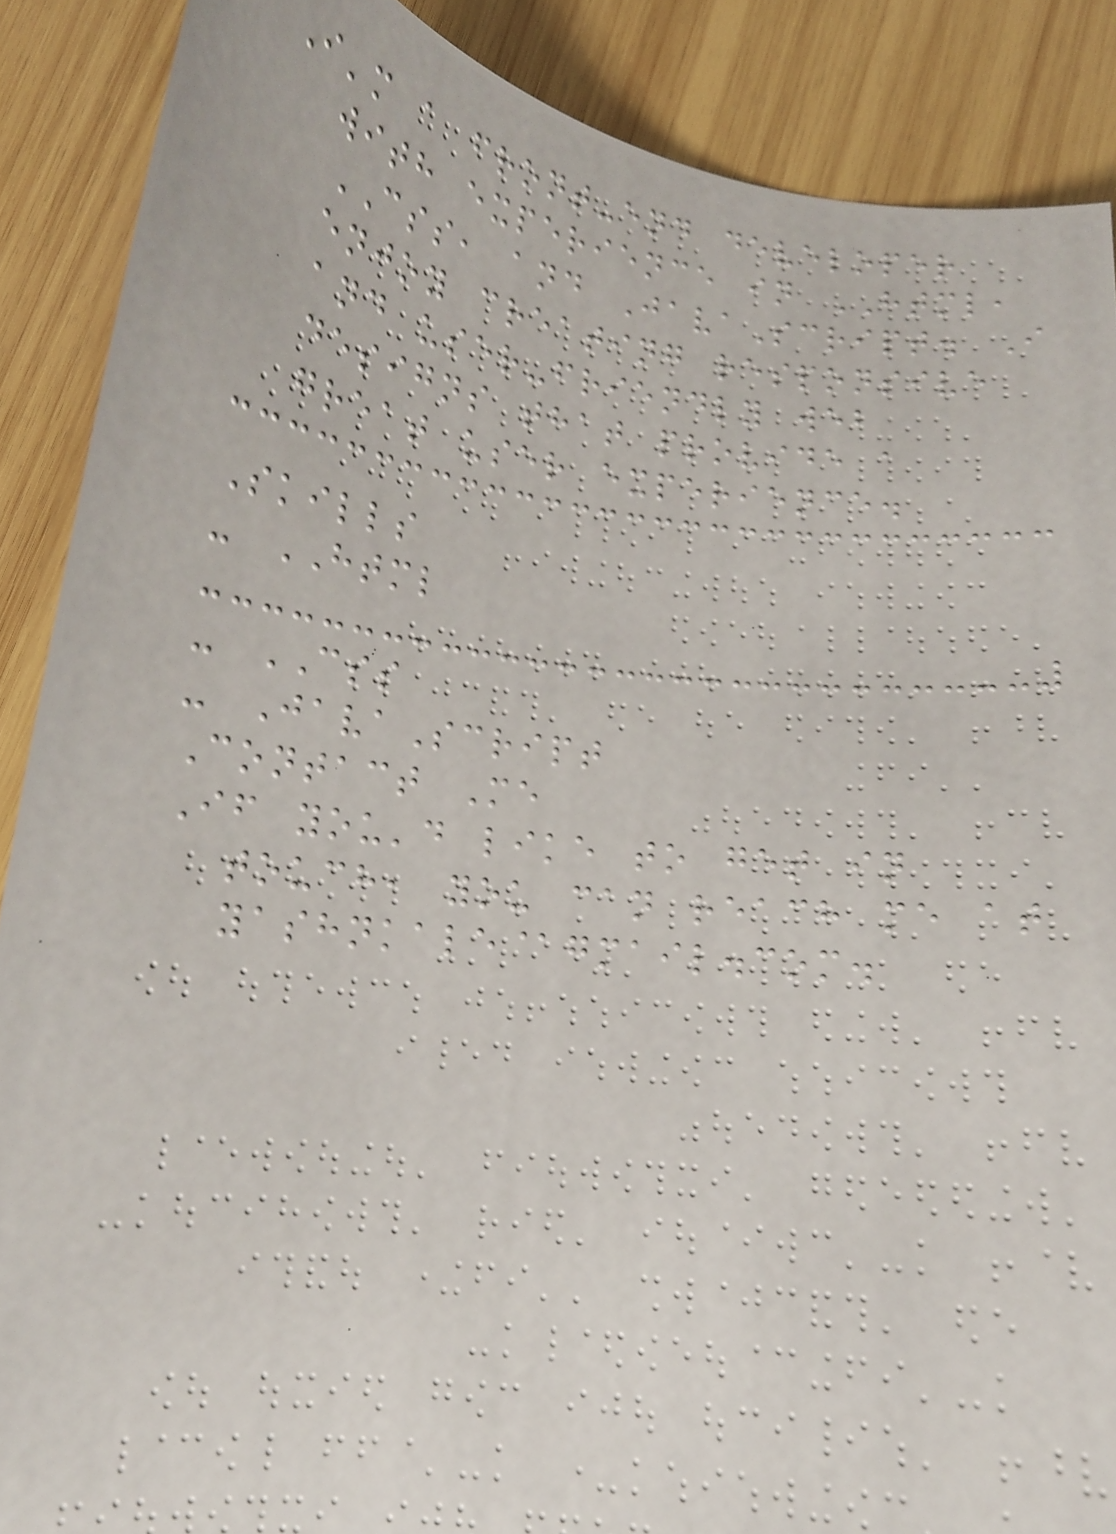I'm a front-end developer
with experience in HTML,
CSS, and JavaScript. I
enjoy creating responsive
and user-friendly web
designs that provide a
great user experience.
Skills
- HTML
- CSS
- JavaScript
Contact Me
If you'd like to get in
touch, you can reach me at
yashnkale@gmail.com.
